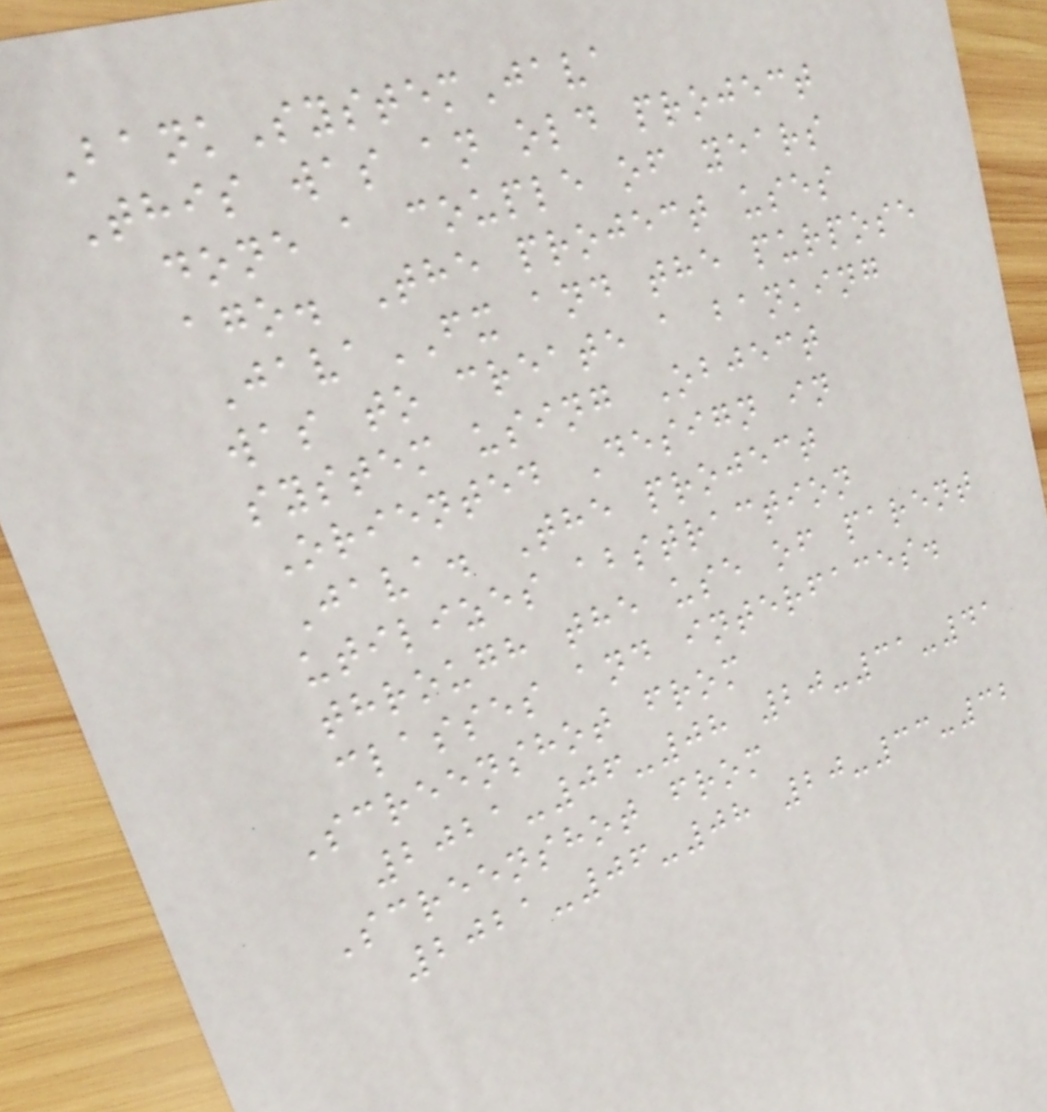BankSystemJava
This was an old project
done a couple of years
ago. The project uses
JavaFX and the purpose
was to create a banking
system using Object
Oriented Design in
Java. The project
utilizes abstraction
through the use of parent
classes and interfaces.
Screenshot from
2021-06-08 20-31-41
Screenshot from
2021-06-08 20-33-32
